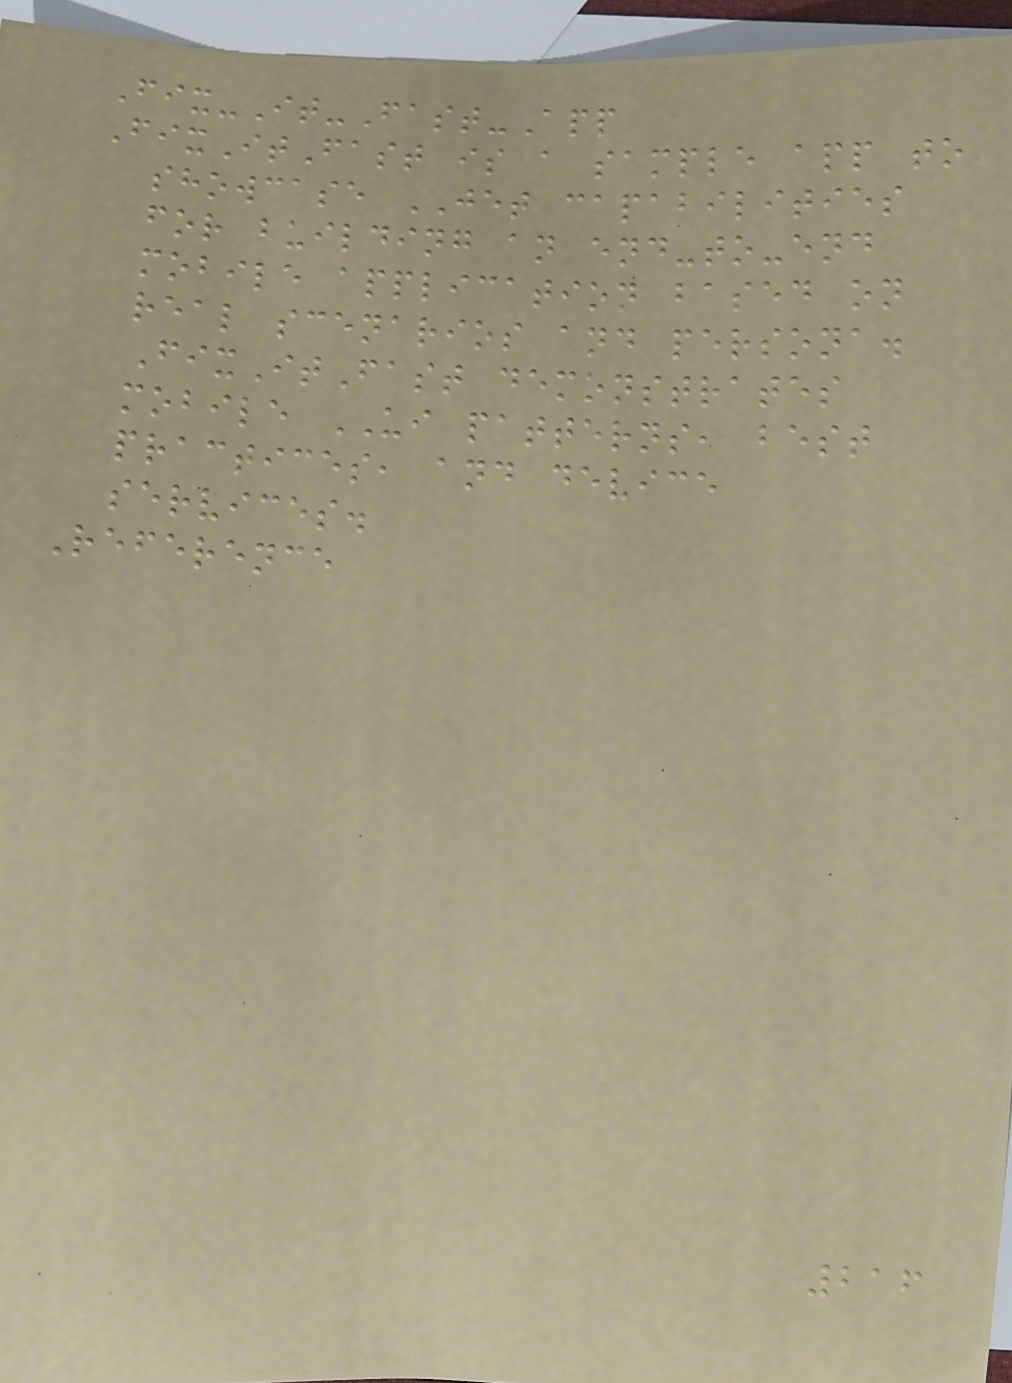Fix-It-Fast-App
FixItFast is a sample app to
showcase JET capabilities
for building an end-to-end
mobile application based on
real scenarios and persona.
FixItFast demonstrates
mobile UI patterns, best
practices, and device
services.
Reference
216
